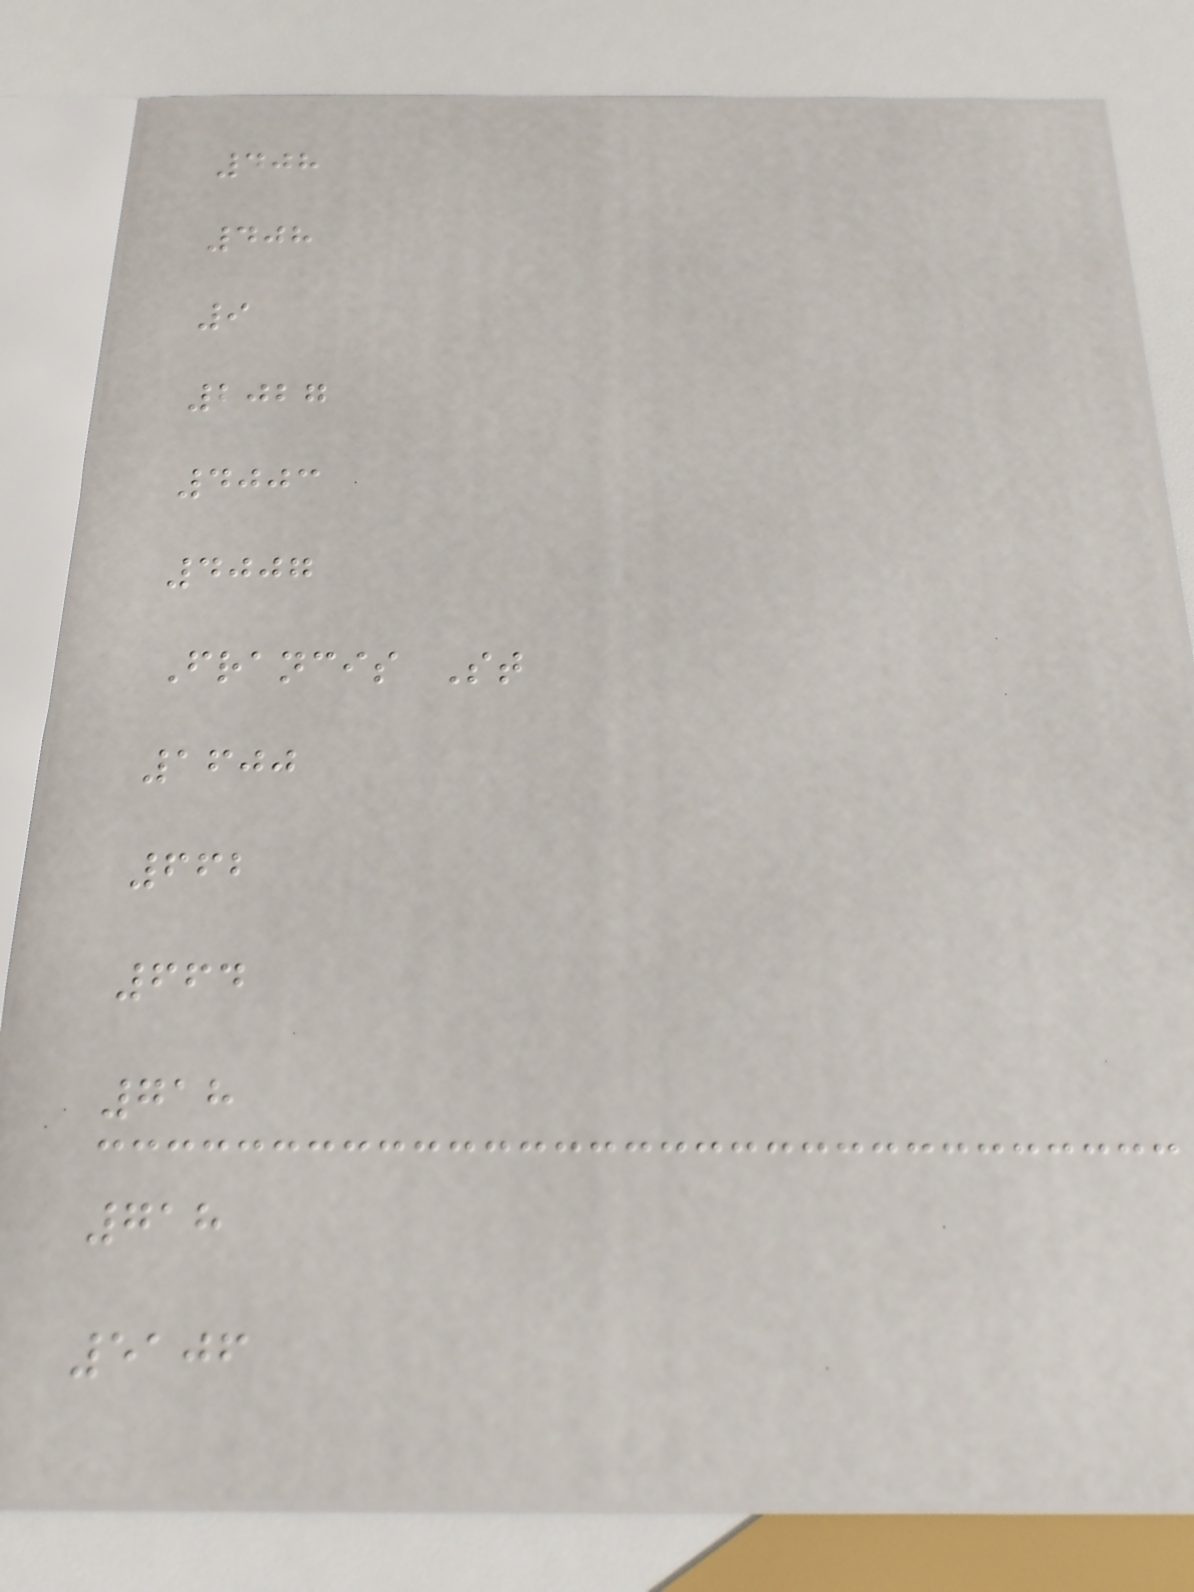408
408
9
2027
4003
4007
Francis St
1600
662
664
718
718
5106
